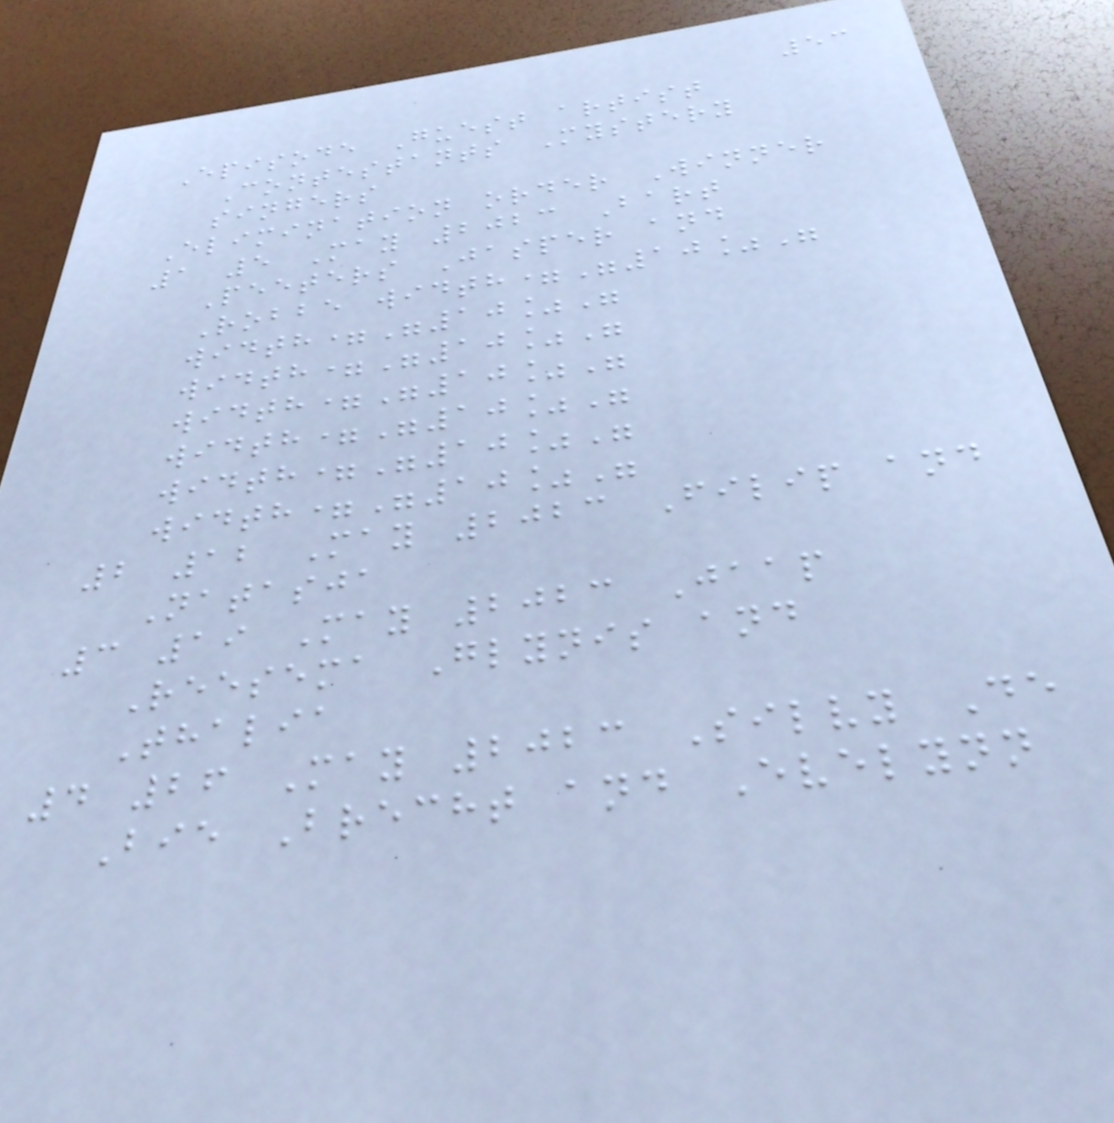53
Episode Guest artist
Contestants Mystery
singers
Elimination order Winner
1 5 May 2023 Bart
Peeters Jasper and
Robbe width="10%"
width="10%"
width="10%"
width="10%"
width="10%"
width="10%"
width="10%"
2 12 May 2023 Filip and
Natasja
3 19 May 2023 Jaap
Reesema Glynis and
Thalia
4 26 May 2023 Silvy De
Bie Brecht and Evelynn
